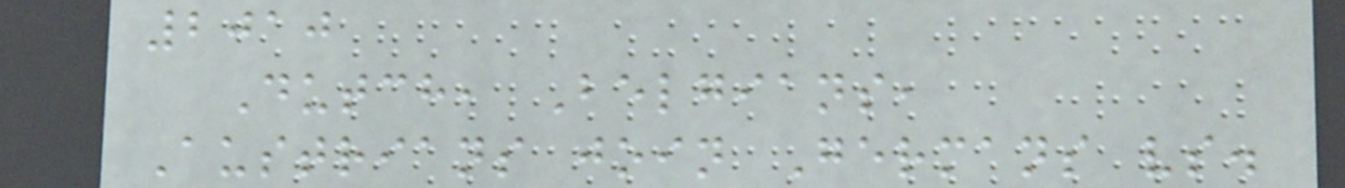2010
Dutch, Belgians,
Austrians join Germans vs.
